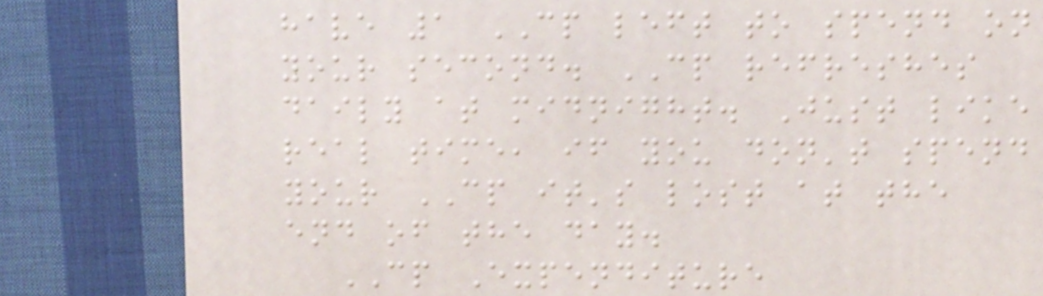have 1 CP left to spend on
your second. CP refreshes
daily at midnight. Just like
real time, if you don't spend
your CP it's lost at the
end of the day.
CP Expenditure
